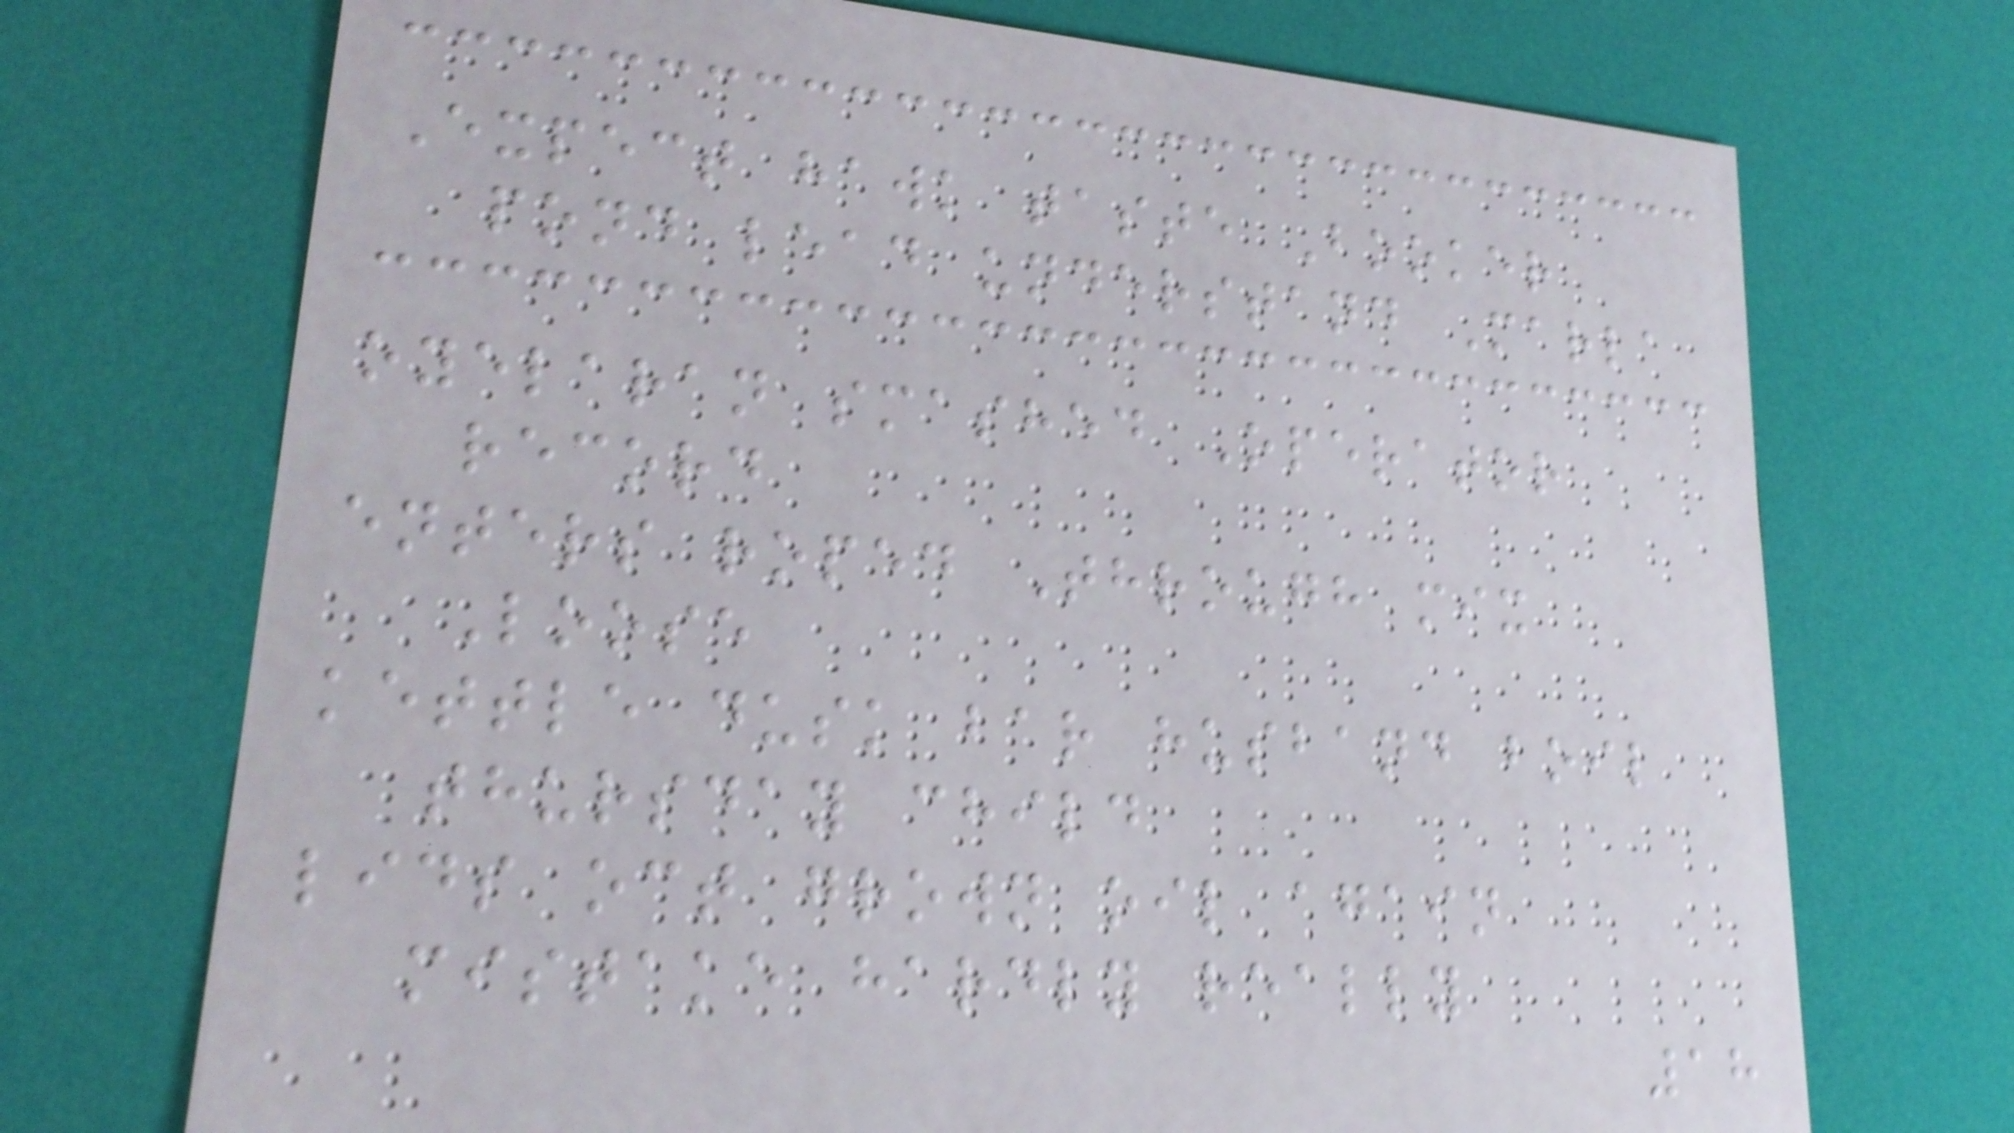Expect hawk taste Booker
pond lead understand Marla
oyelaran smashed Operator
record
enters roped Through mix
Loose
kettle dusk bar husband boil
thursday child
lids oct grown oil again
mistake hardly really
18
